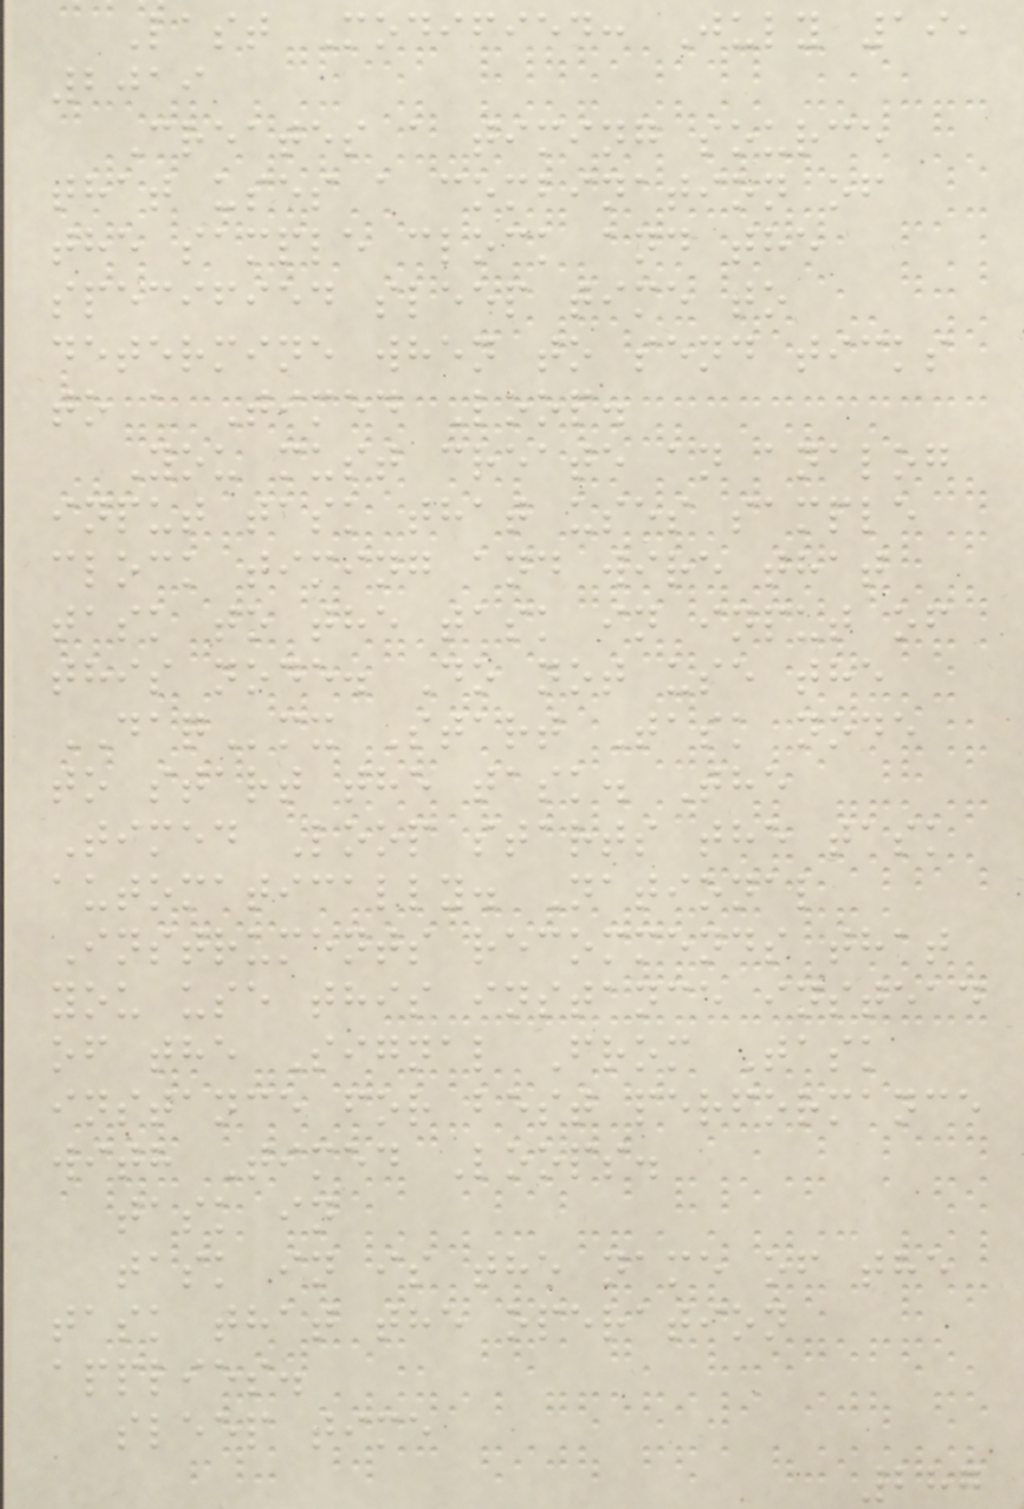Last Modified: July 19,
2019
Creates a timing source
that uses a combination of
the sample clock and the
specified sleep time to
determine when to send ticks
to a Timed Loop.
You must create an analog
input task that uses sample
clock timing and wire that
task to the task in input of
this node. Do not use the
DAQmx Start Task node
to start the task. The
Timed Loop starts the task
automatically. National
Instruments recommends that
you use this instance instead
of the Signal From Task
instance for best performance
with Timed Loops.
task in
task in is the name of the
task that the operation
applies.
sleep time
287
